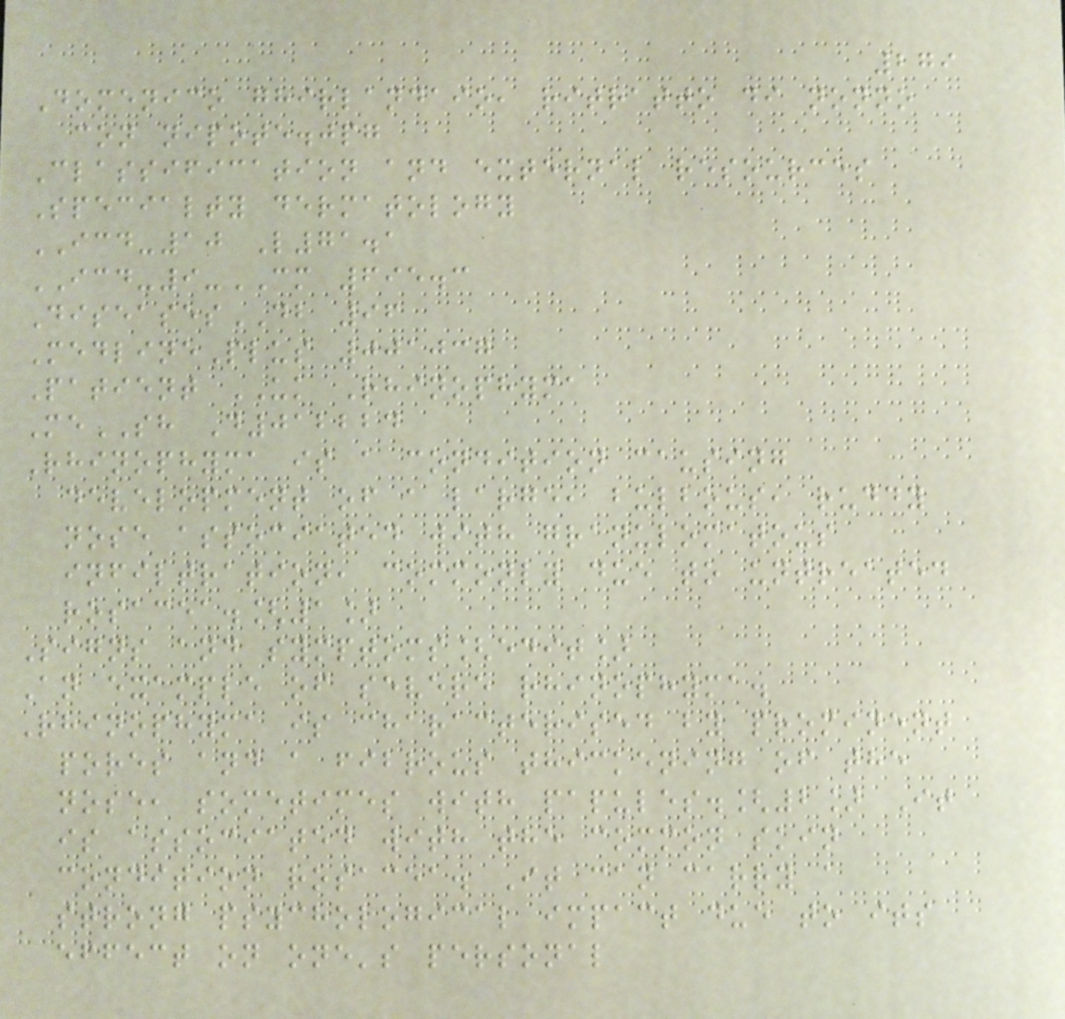279
Domenico ghirlandaio, ritratto di nonno
con nipote.jpg
Classification and external resources
Specialty dermatology
ICD-10 L71.1
ICD-9-CM 695.3
DiseasesDB 96
MedlinePlus 001037
Patient UK Rhinophyma
MeSH D012224
Rhinophyma is a condition causing
development of a large, bulbous, ruddy
nose associated with granulomatous
infiltration, commonly due to untreated
rosacea.[1]
Signs and symptoms[edit]
An example of severe rhinophyma.
Rhinophyma is characterised by prominent
pores and a fibrous thickening of the
nose, sometimes with papules.[2] It
is associated with the common skin
condition rosacea. It can carry a
strong psychological impact due to its
effect on one's personal
